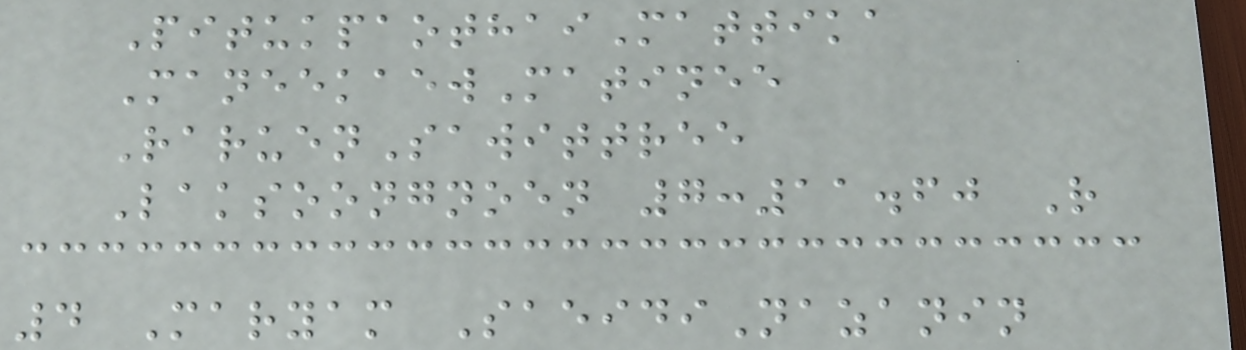PitukpaothaiMattika
ManeekaewMatinee
RaruenSawittree
Laksoongnoen 7:11.60 R
4 Maryam SaeidiNazanin
